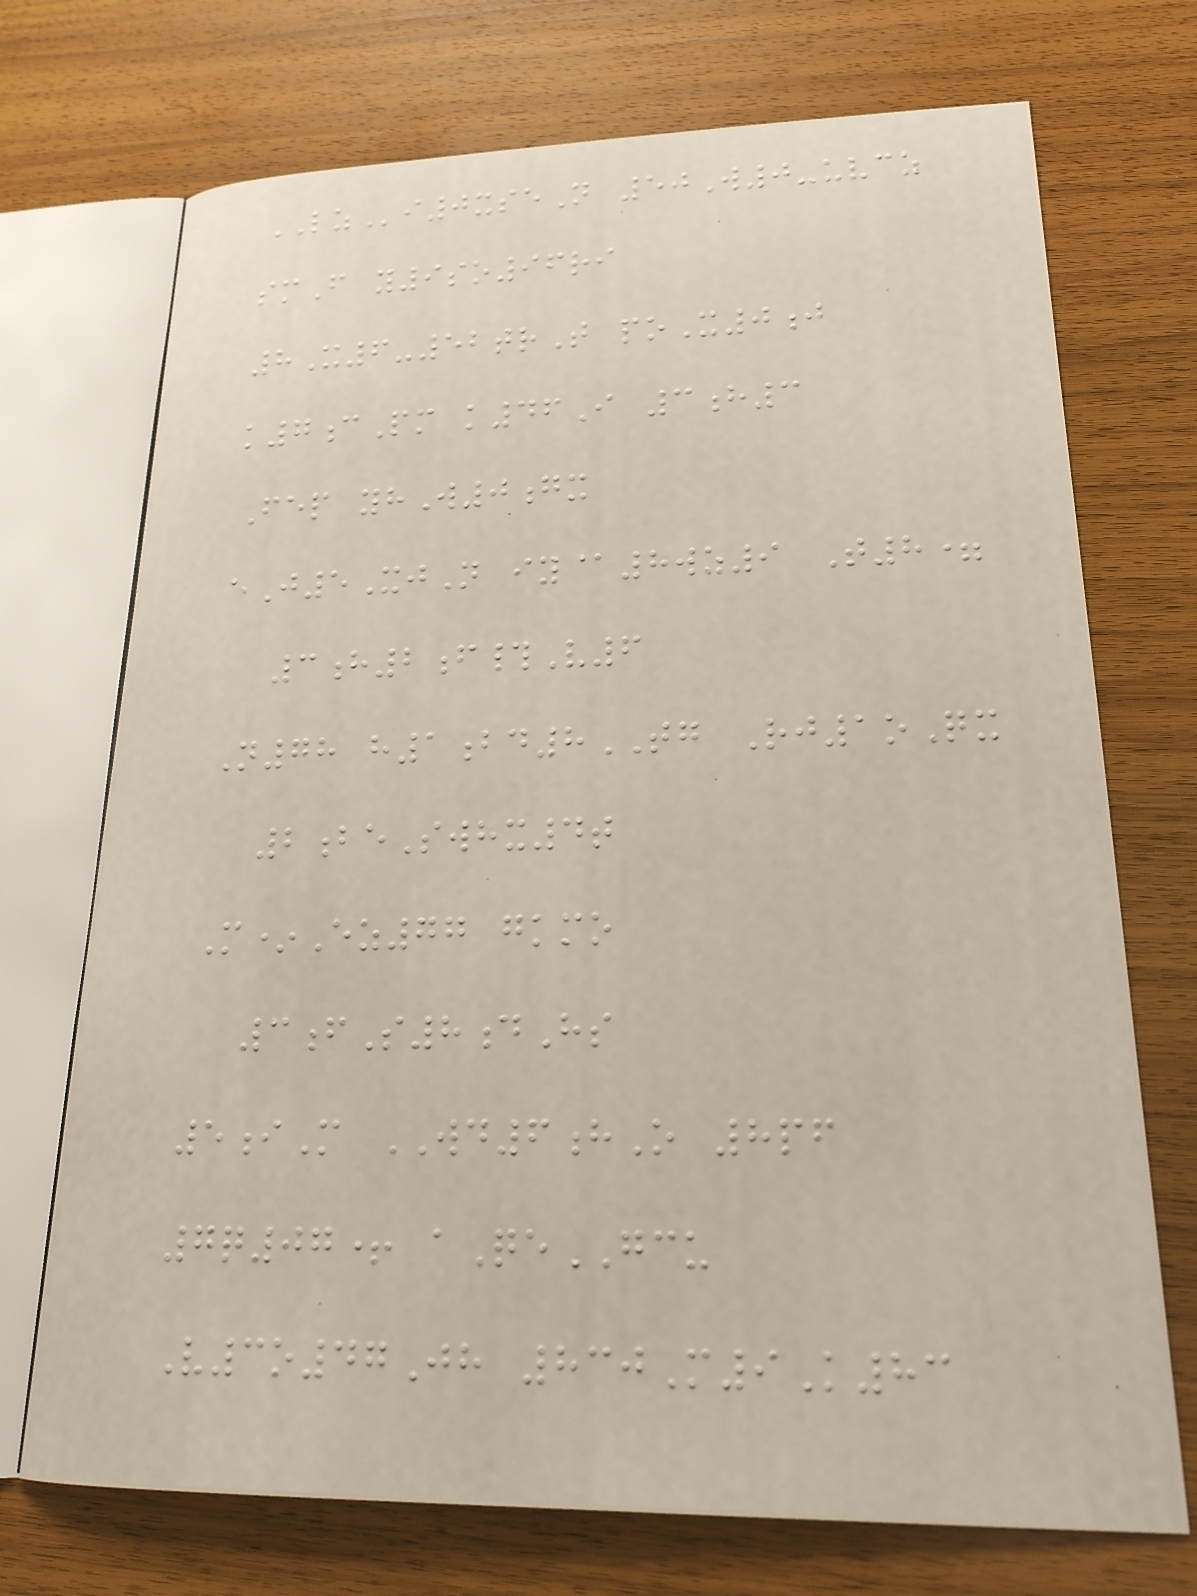LZi0xseN 50W0-uvcz
smF y9so96ri
8X6-52trT poX0j
k7cPm k46I 3h3
Fep yhW0gx
eJ5XjN iy@8wz9 T8=
3h2f#V6
N78 h1bd8TG Rj1oQx
2beSwhx4t
M*Ez77 gkmo
3fS8dHs
5iM WD6hO 8pf
7q07+ aQeGCU
V3o47Jh 830M9K83
